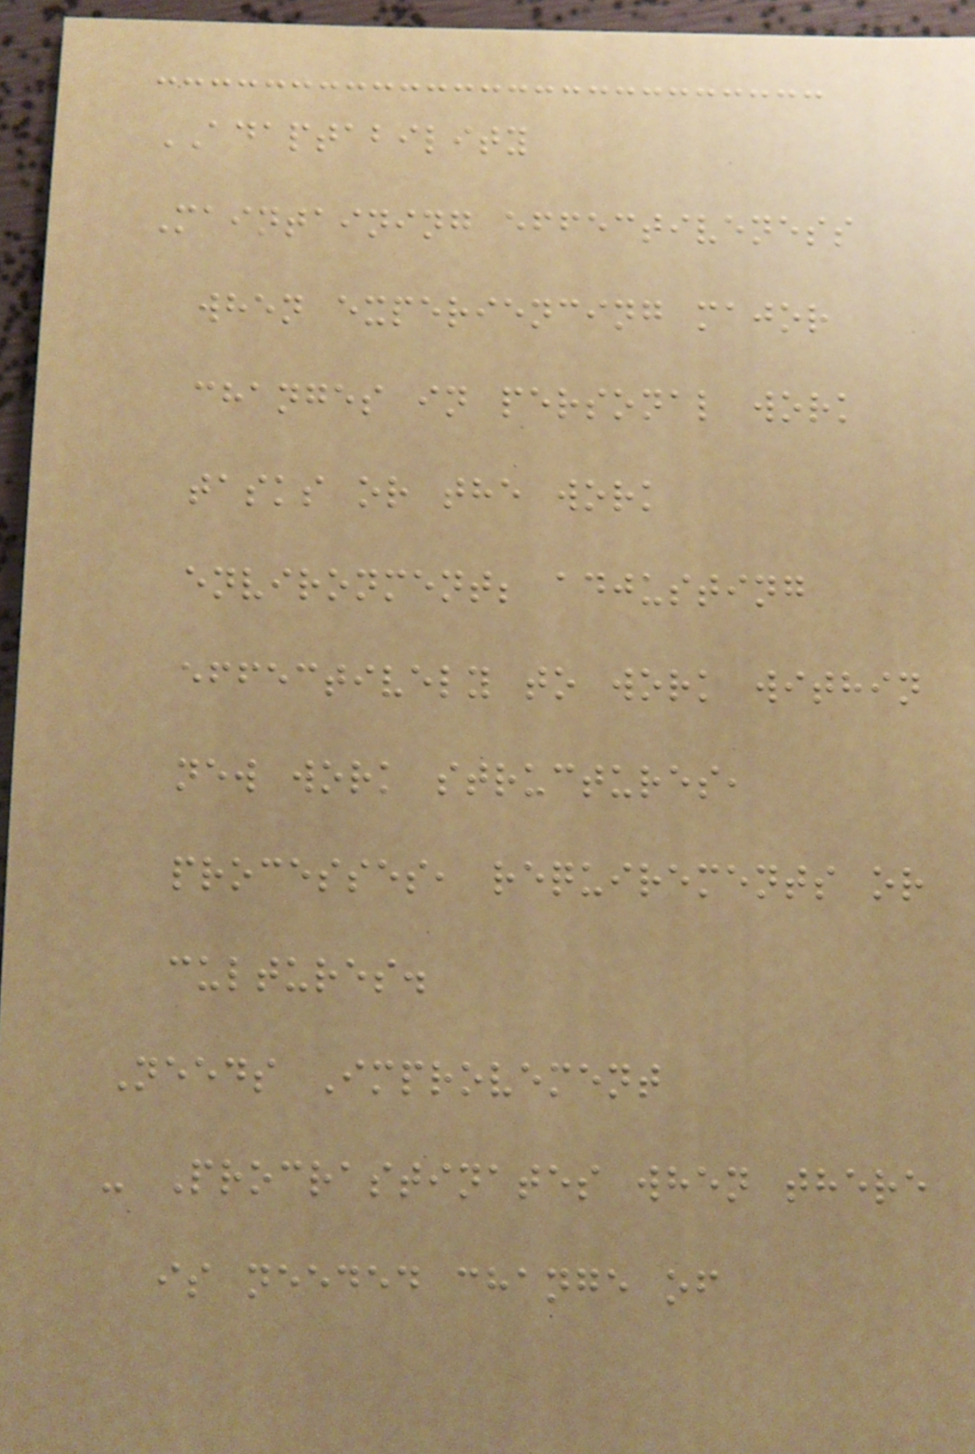ADAPTABILITY
Maintaining effectiveness
when experiencing major
changes in personal work
tasks or the work
environment; adjusting
effectively to work within
new work structures,
processes, requirements or
cultures.
Needs Improvement
- Procrastinates when there
is needed change of
